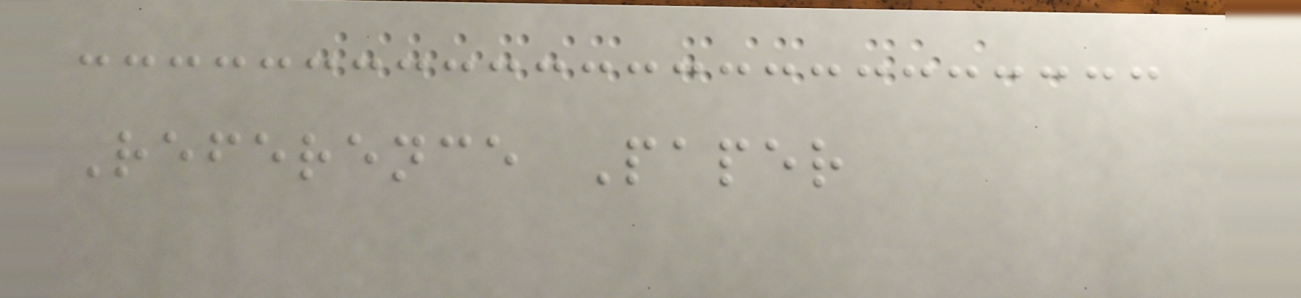Reference Paper
